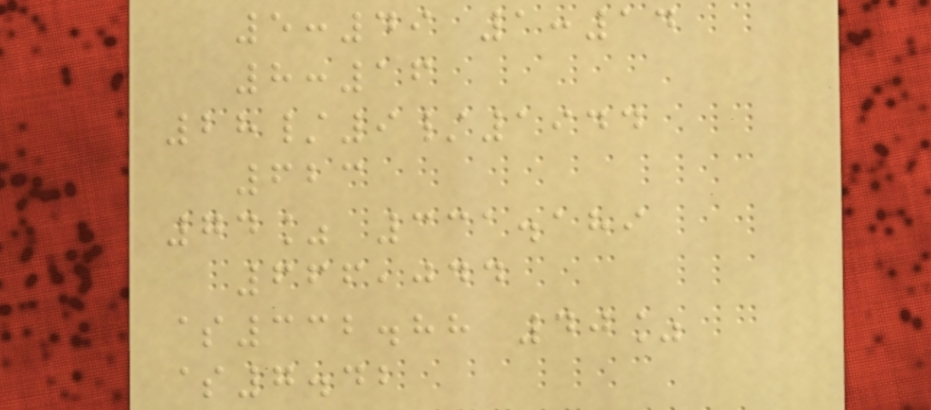5:49 1:14
8:16
28/9/1944
623
74% 331.189
666,044
$332.88 40%
$7.42
